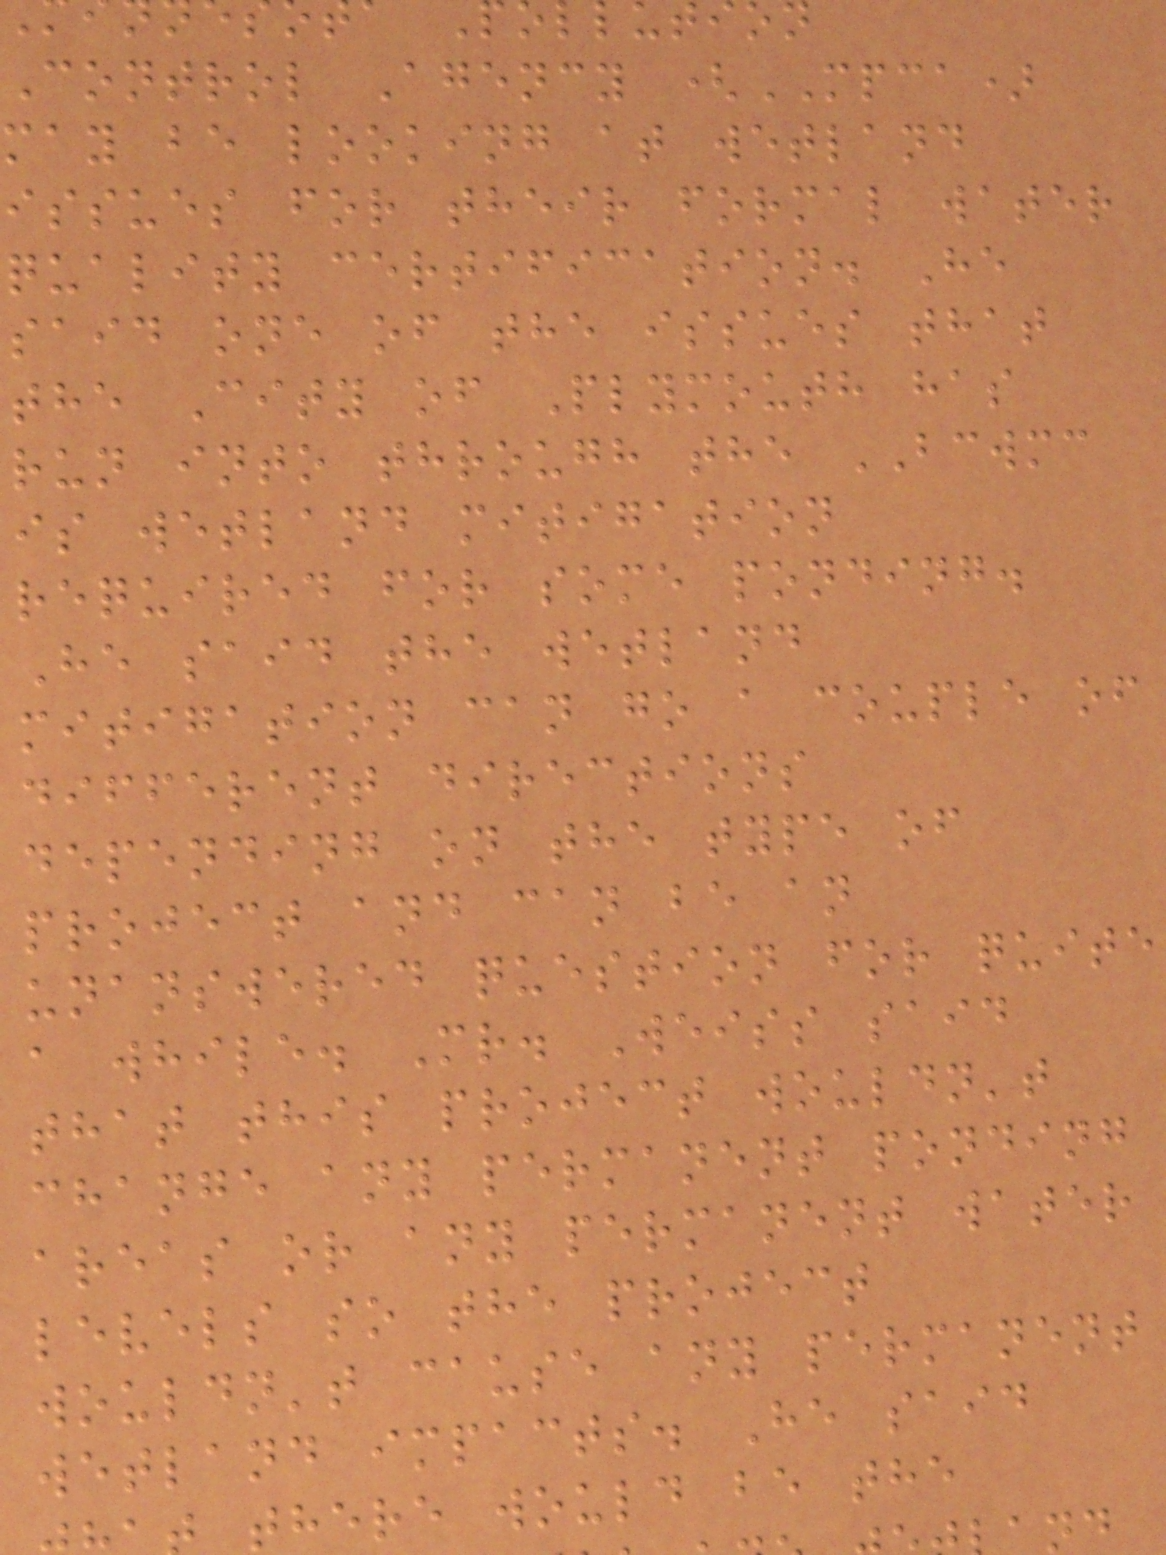Control Agency (MPCA)
may be looking at wetland
issues for their formal water
quality certification. He
said one of the issues that
the City of Plymouth has
run into through the BCWMC
is wetland mitigation
required for some ponding.
He said the wetland
mitigation can go a couple of
different directions
depending on the type of
project and can be an
unanswered question for quite
a while. Mr. Weiss said
that this project wouldn't
change any permanent ponding
areas or any permanent water
levels so the project
wouldn't cause any permanent
wetland impacts. He said
there would be the
